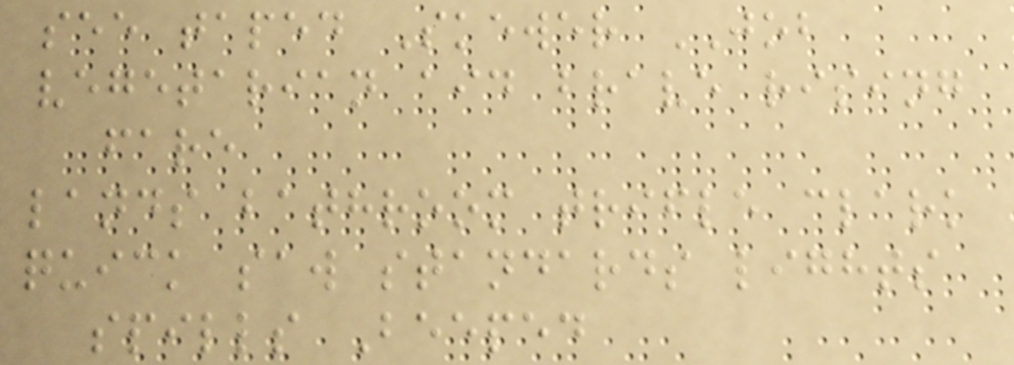see taped Skewer JOB
vegetarian aid brave rising
fare
lands bathroom trifle clark
quick saw standards lights
spills Beeped
